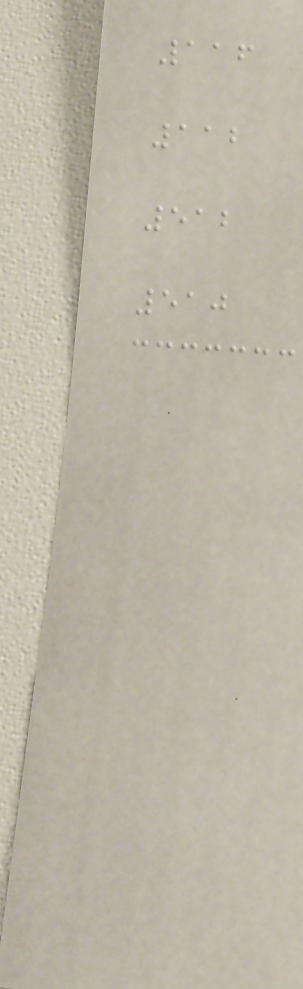116
112
512
510
